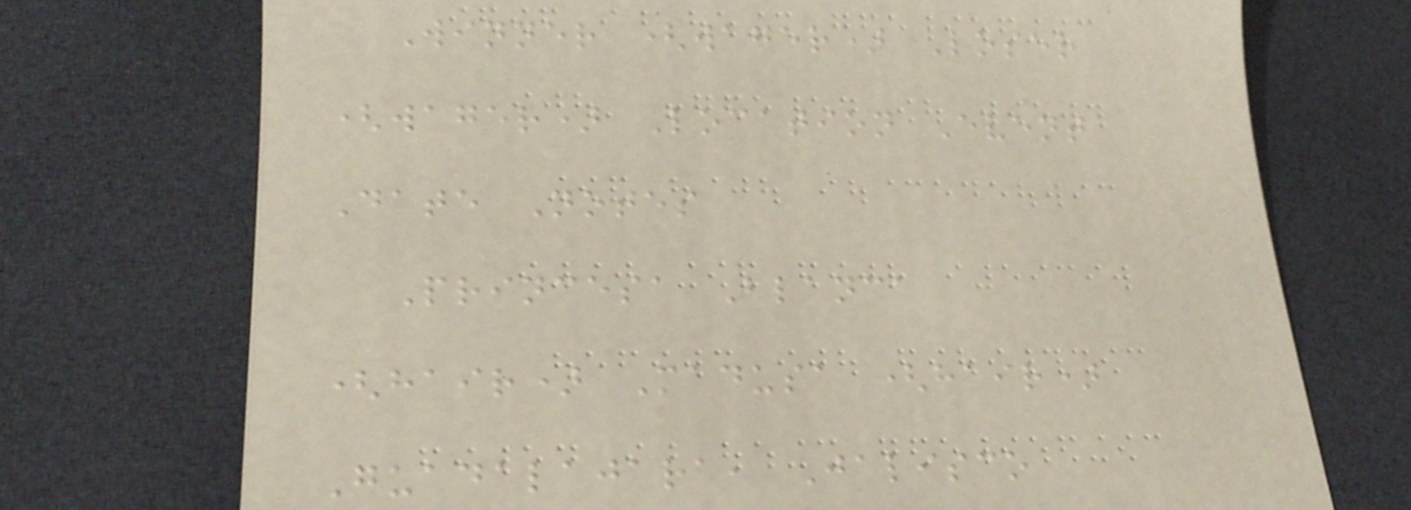Winner (wager) Loser
(wager) Location Event
Date Notes
Princesa Blanca
(hair) Madusa (hair)
Guadalajara, Jalisco
